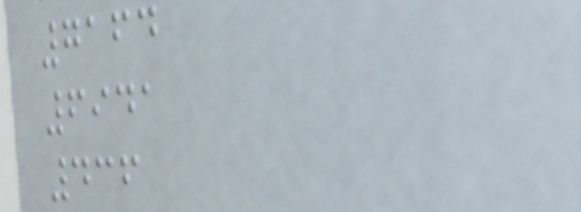7164
6941
436
